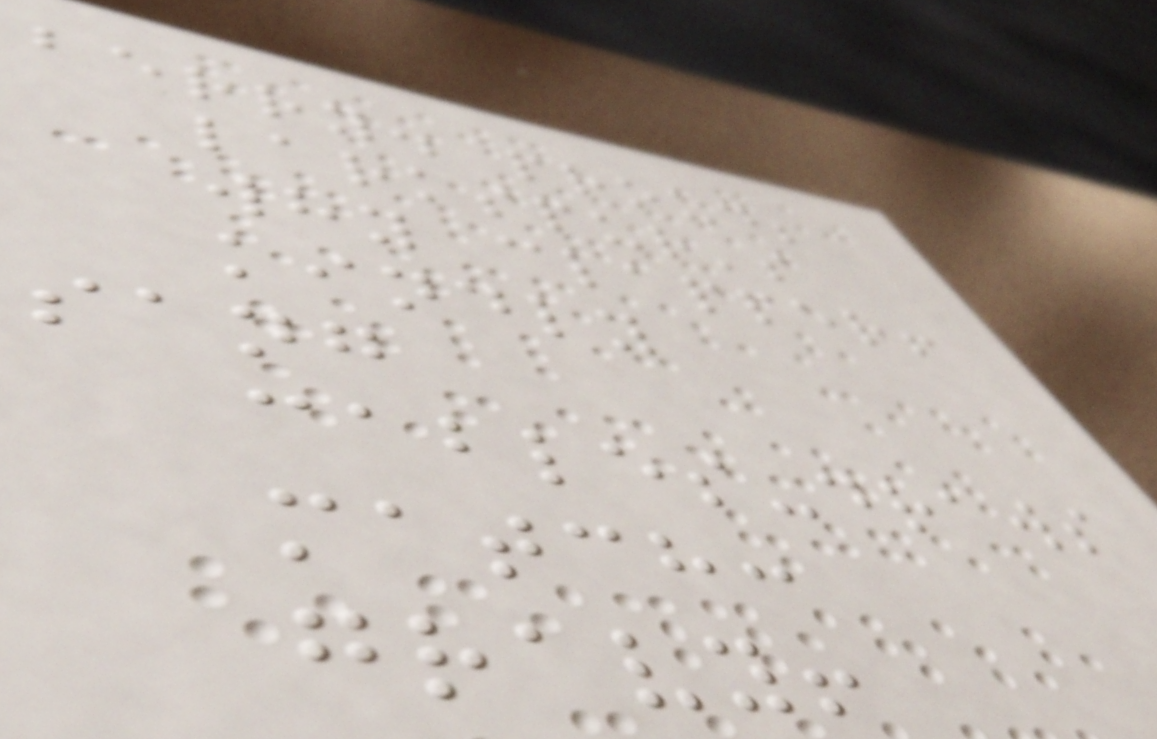berry. proud;
larkspur's
why clapper!
kindly
sang
cables-draws
match:
gravy!
